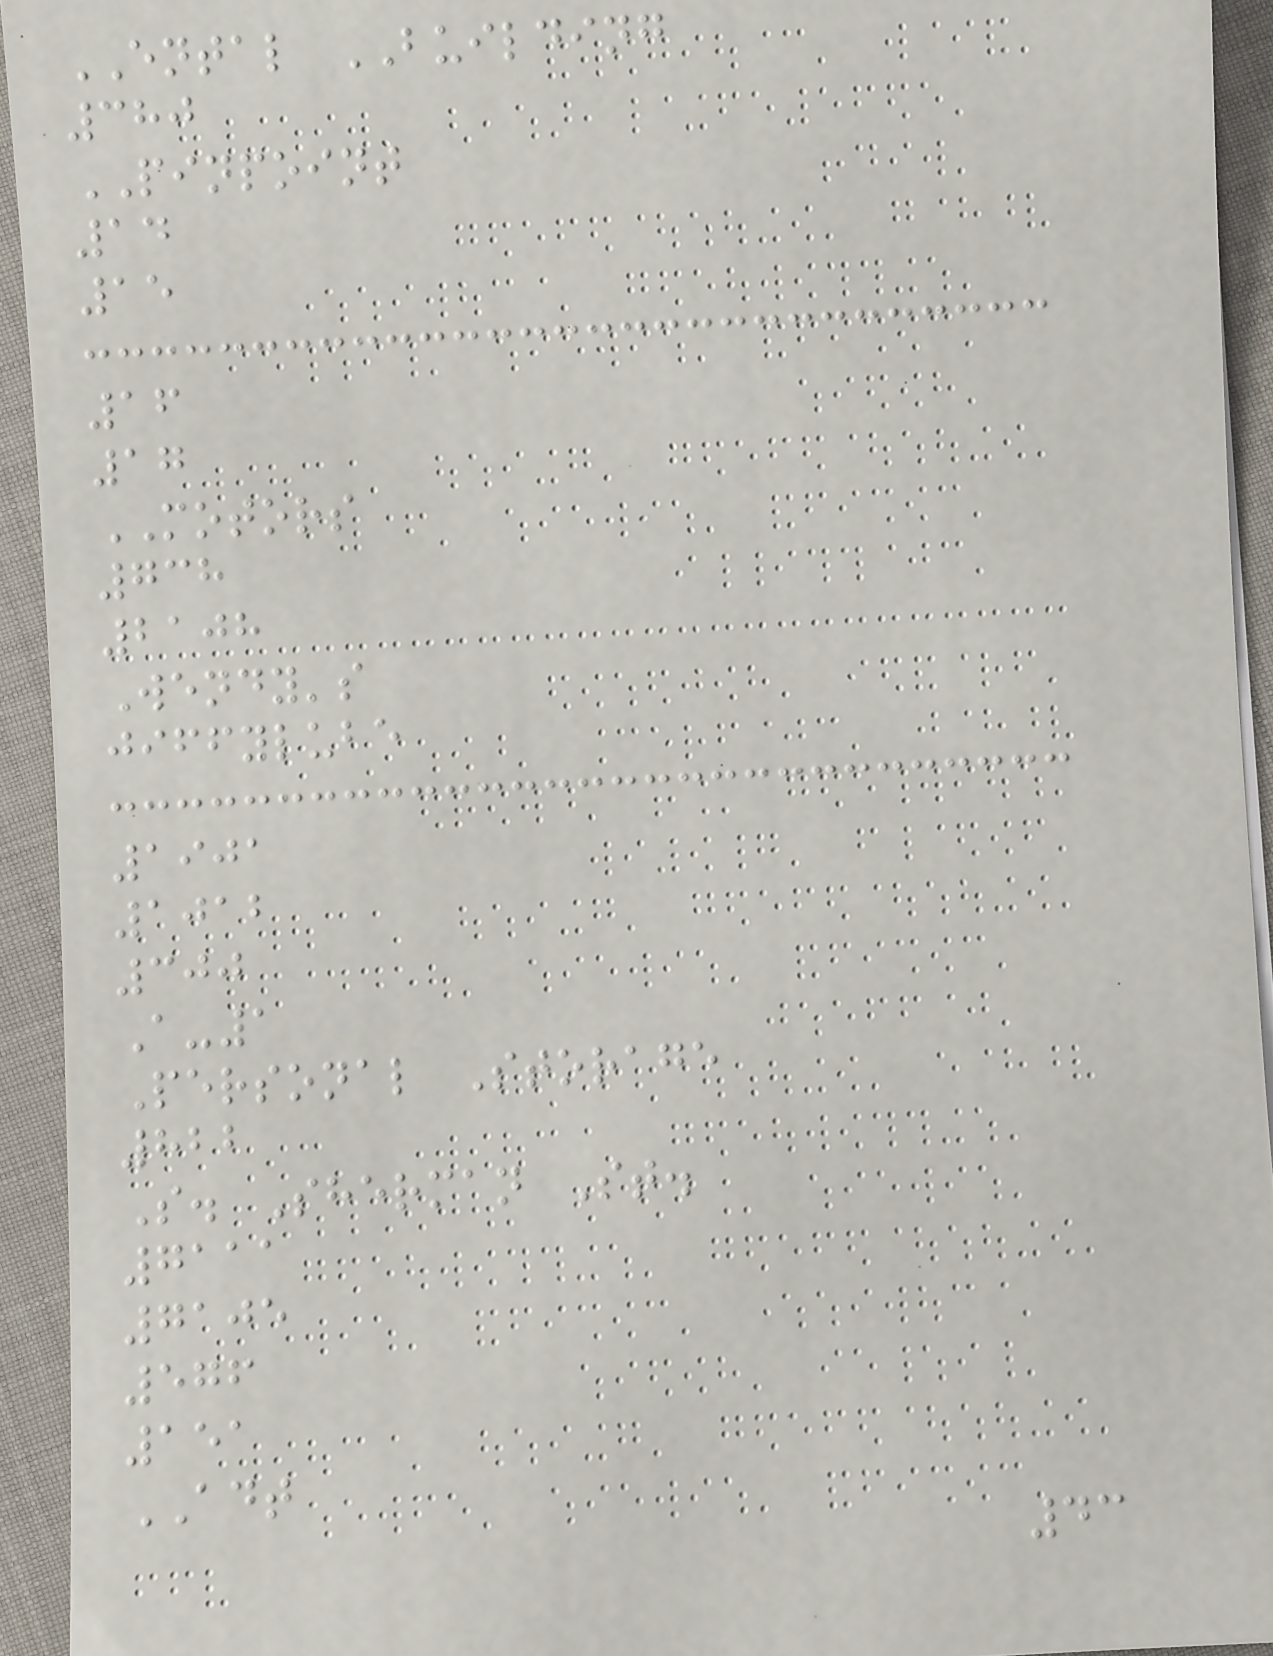ENTAL BUILDING
380
PINPOINT
14
15
16
17
MOTORS
738
2108
Wendy's
jiffylube
1901
1012
300
A-1
Personal Storage
822
S. Sherman St.
7111
7105
576
151
ADT
43
